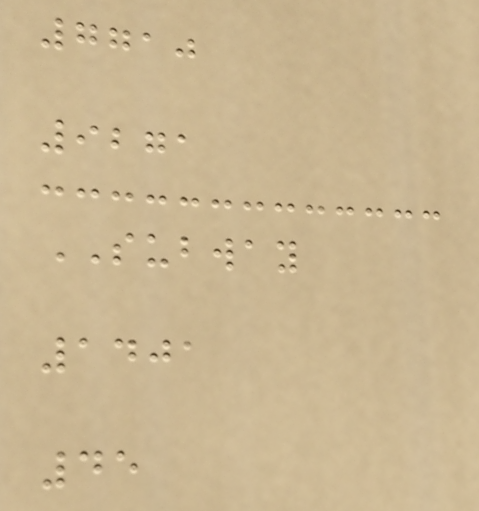7710
9271
SUBWAY
1401
45
